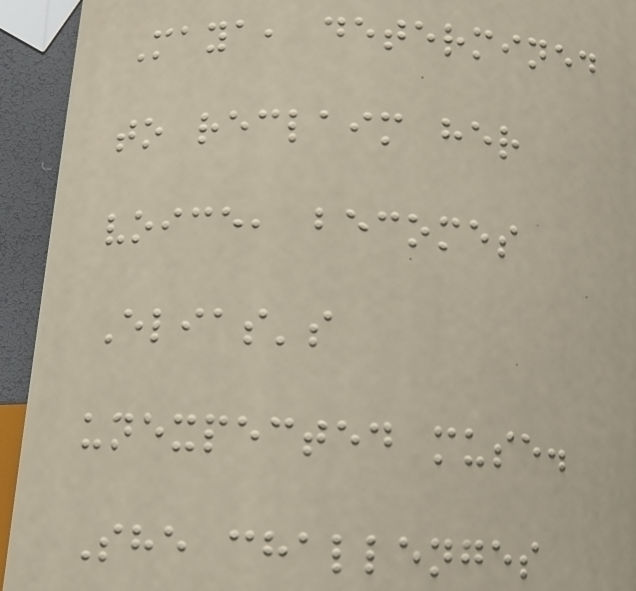Maya, determined
to reclaim her
voice, becomes
Elias's
unexpected muse.
She challenges
